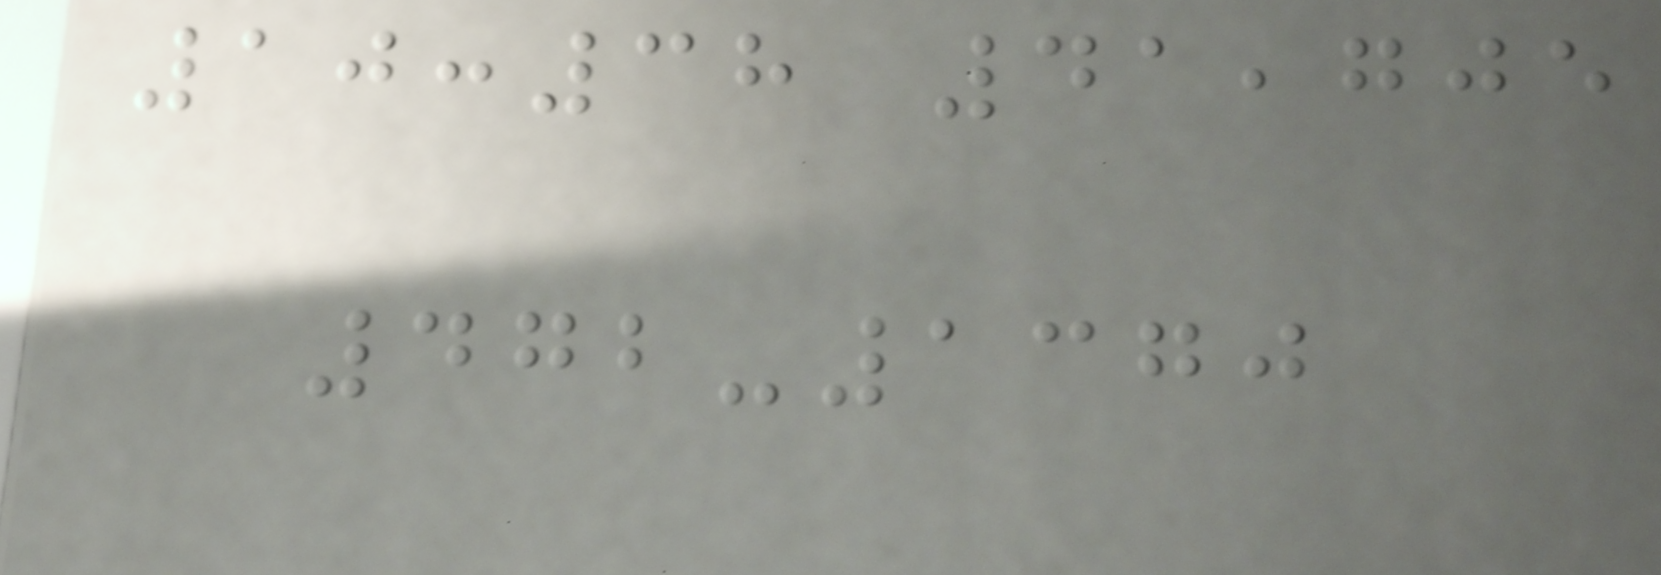10:38 41,705
472-1370
